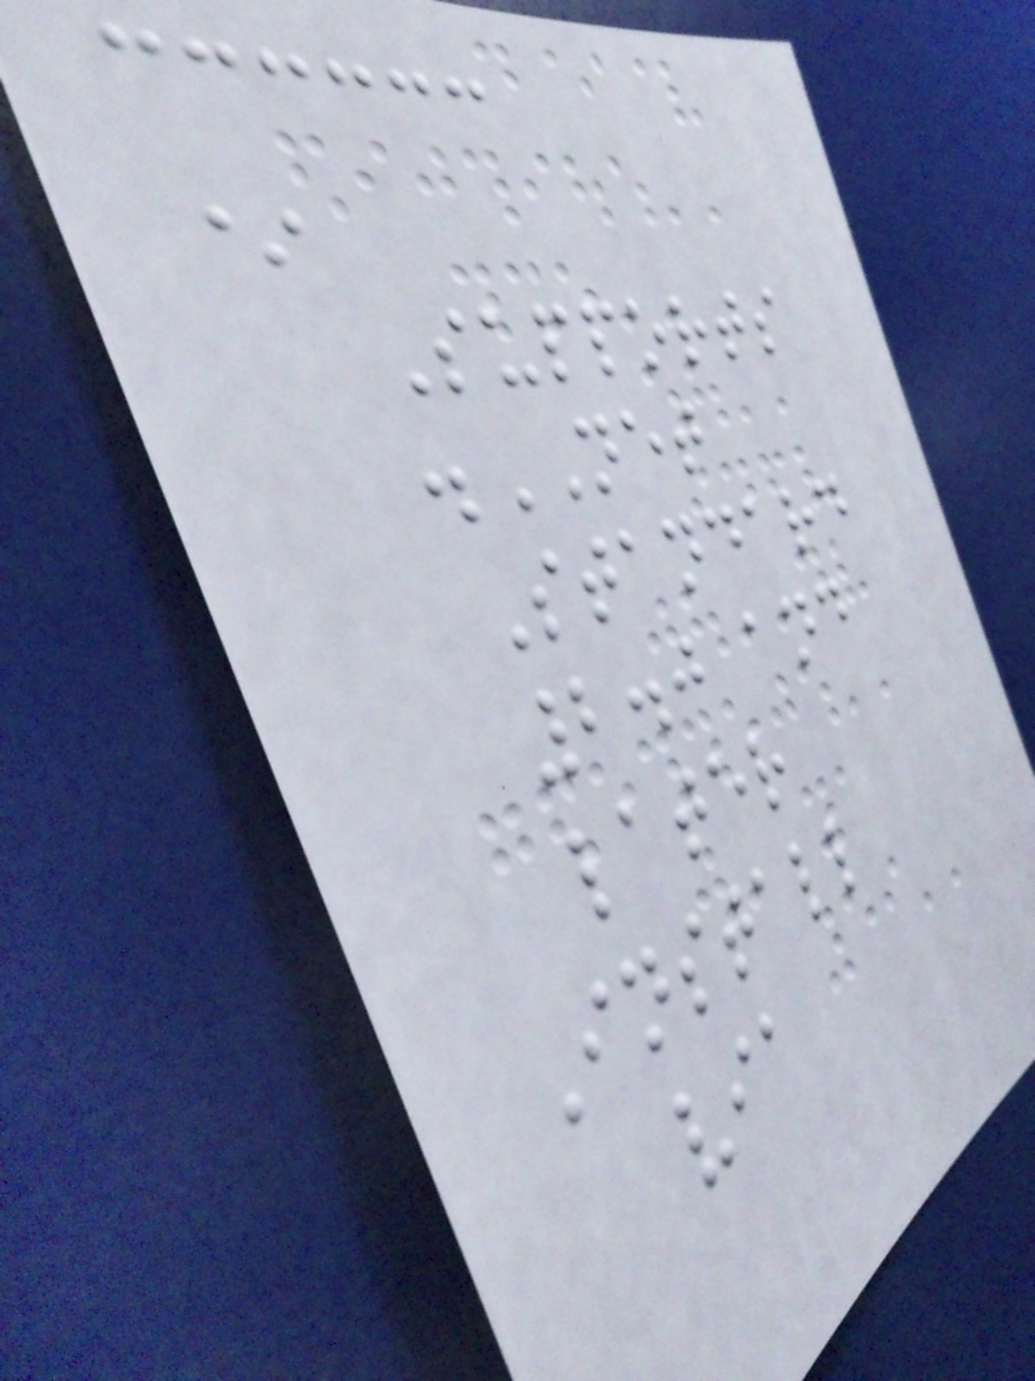*
Supports
.NET
Standard
2.0 and
later
Install
via
